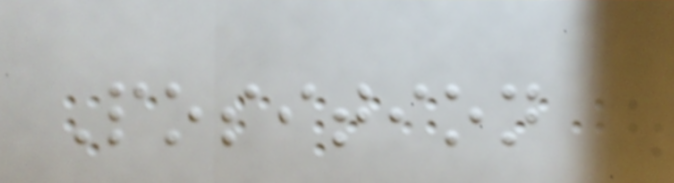Position
